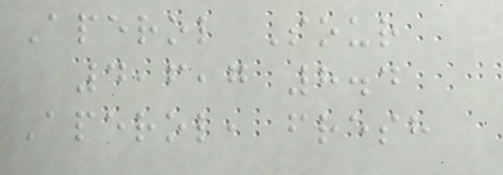Aperol Sour
4,6,7 8.4
Aperol, fresh
